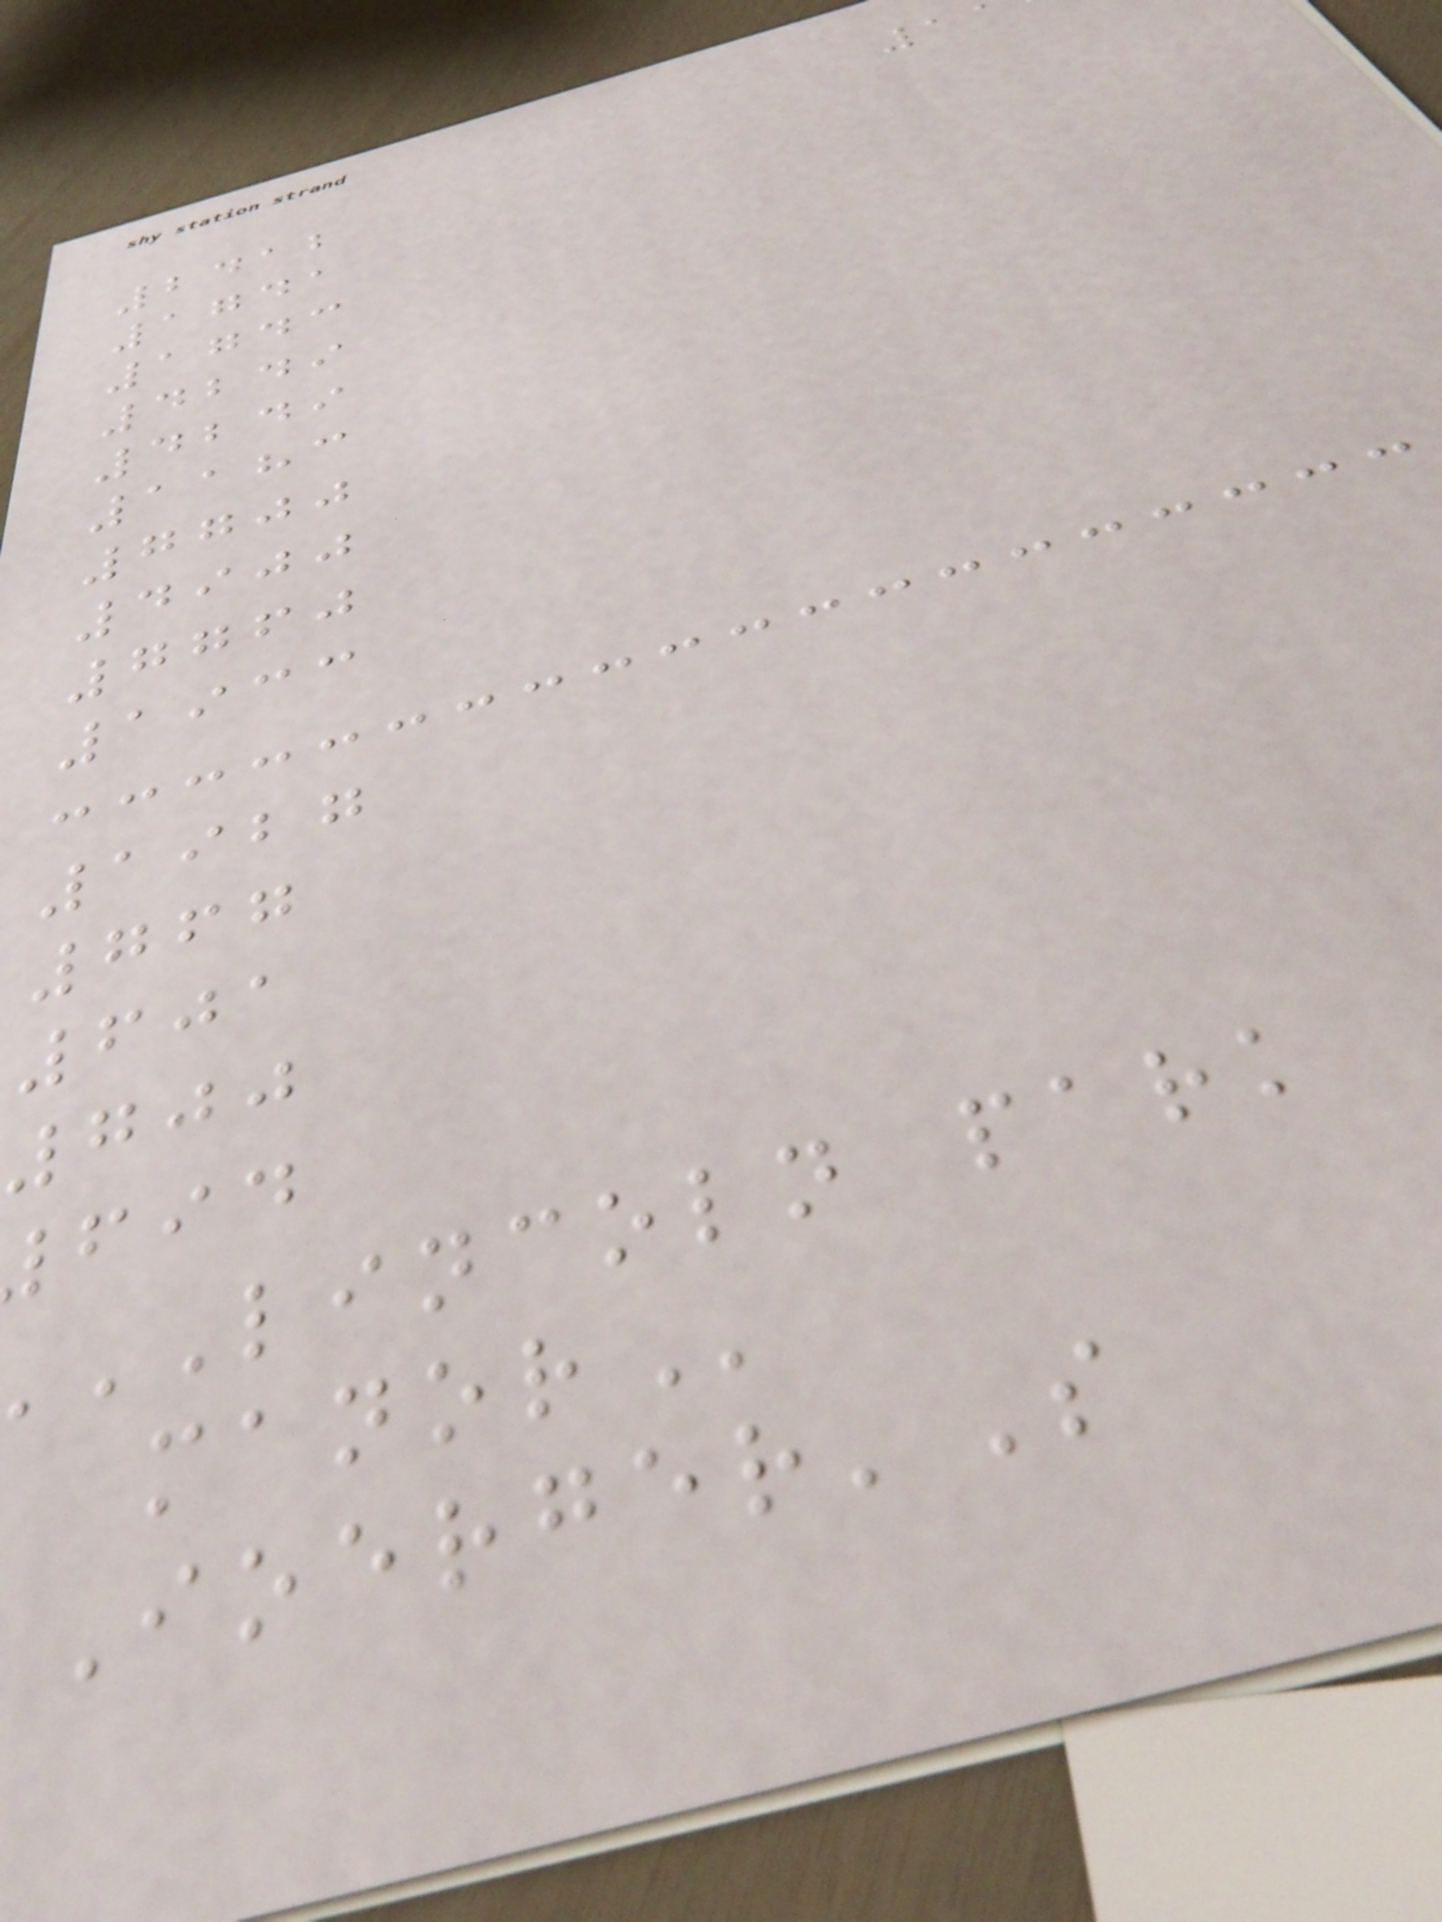2412
1741
1743
4249
4249
1183
7700
4900
7760
1933
1927
767
601
700
LINCOLN park
